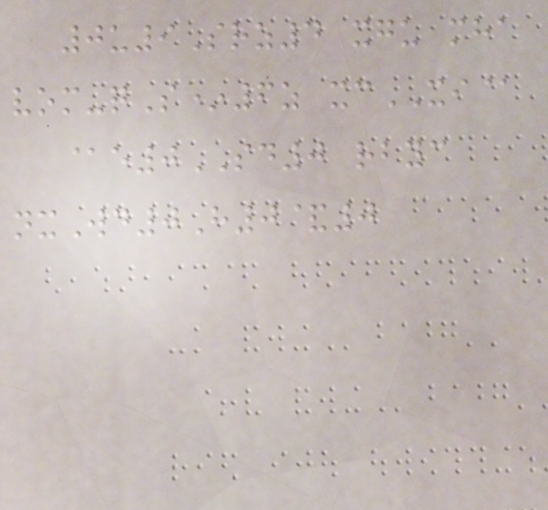0u9Srz4 xgu mha
vom-qS*6z xcXI@
@e0SD0 rbyc
nxWd0H0&0
